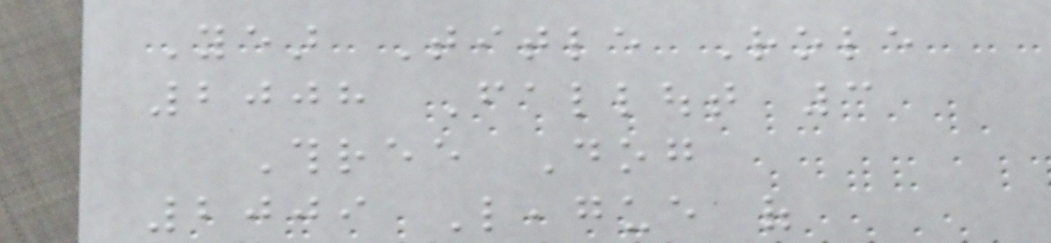Year Title Role
2008 Fallout 3
Three Dog
2009 League of
